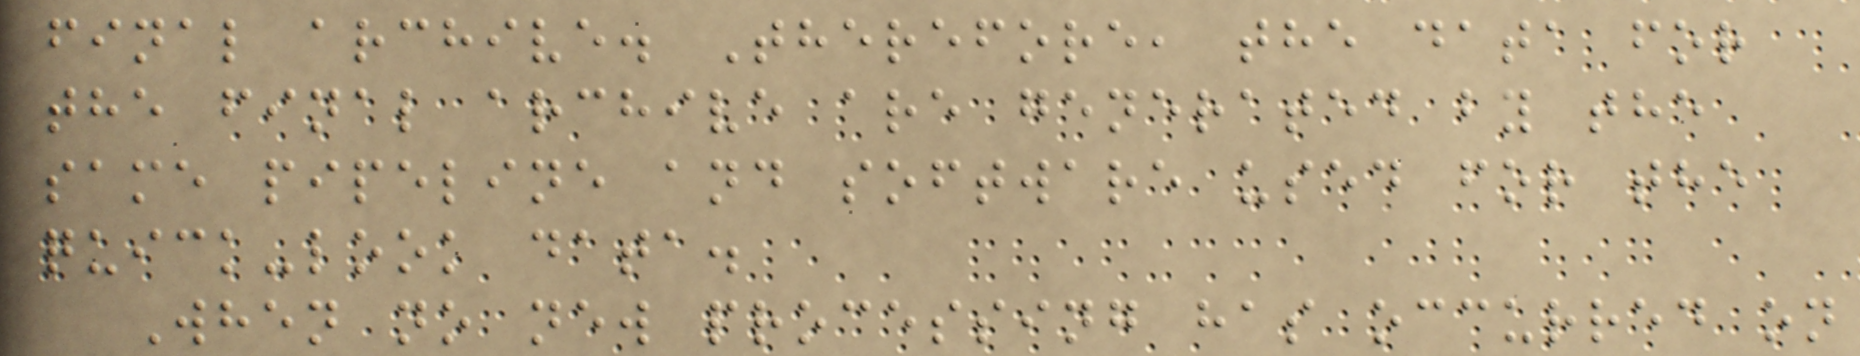final archive. Therefore, the data for
the final archive are generated by the
same pipeline and software used for the
quick-look data.
When no new processing has occurred on
